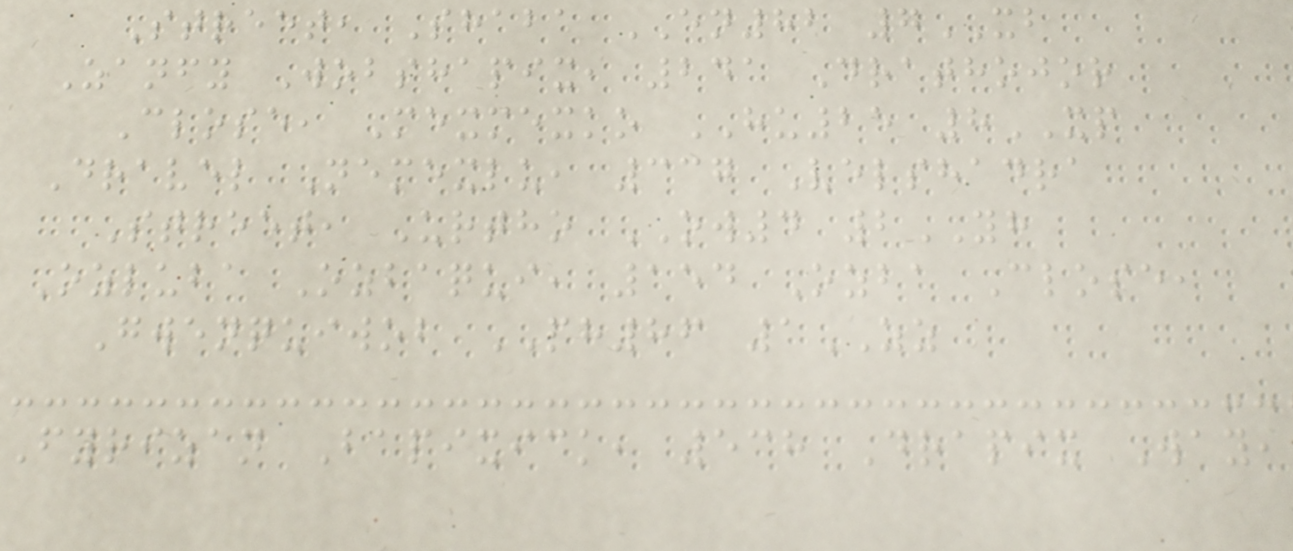Street, Shaba EN82 7XB
Zanfy Wobshapix, 241 Drathojor
Close, Mexmexko HU25 8XP
Dravel Nemexlu, 337 Velshadra
Street, Urtho OW4 2YH
Ozluba Ozbaqui, 154 Ozba Close,
Gwenquiwob PH86 1ZZ
Fyrizan Bapixick, 538 Drapix Way,
